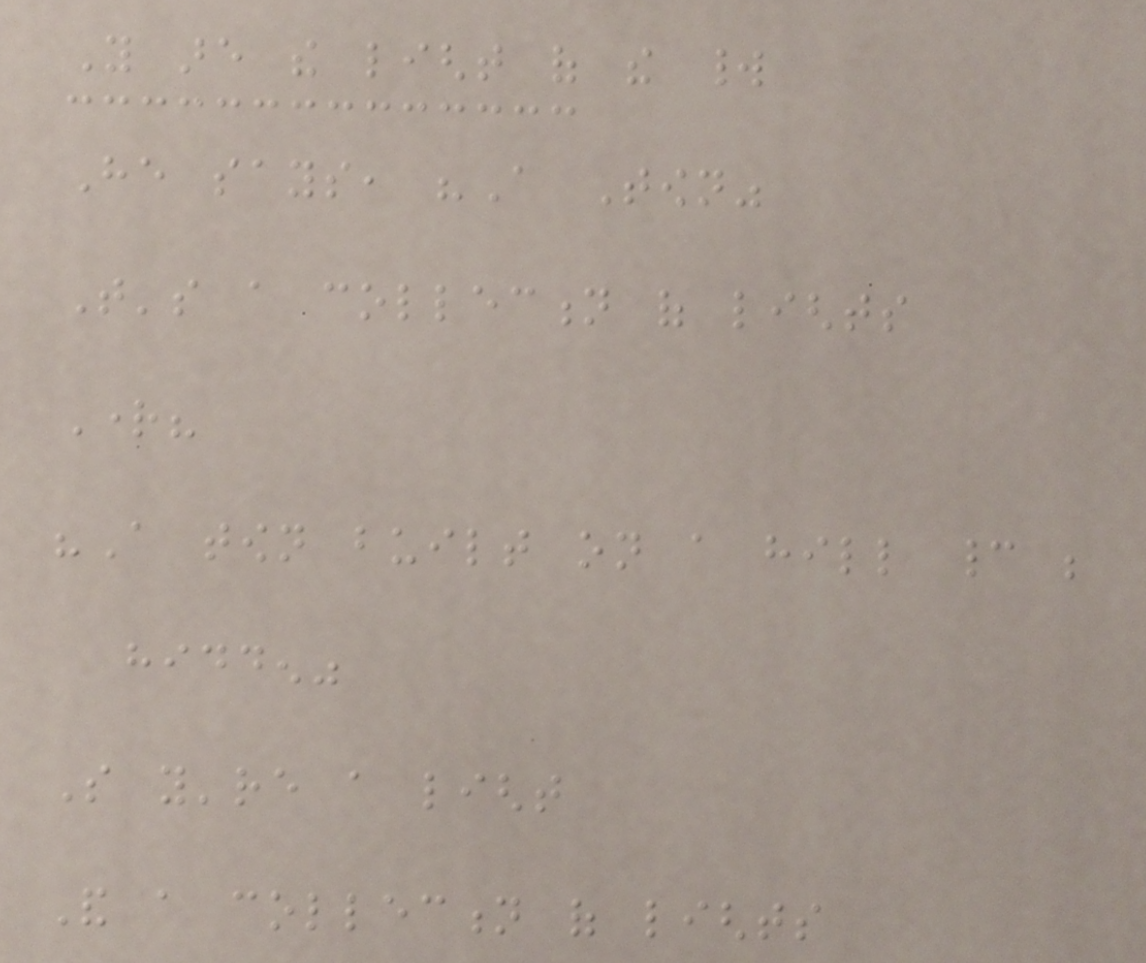You are the light of the world
He says, "A Town"
That's a collection of lights
Right?
"A town built on a hill cannot be
hidden"
So you're a light
And a collection of lights
